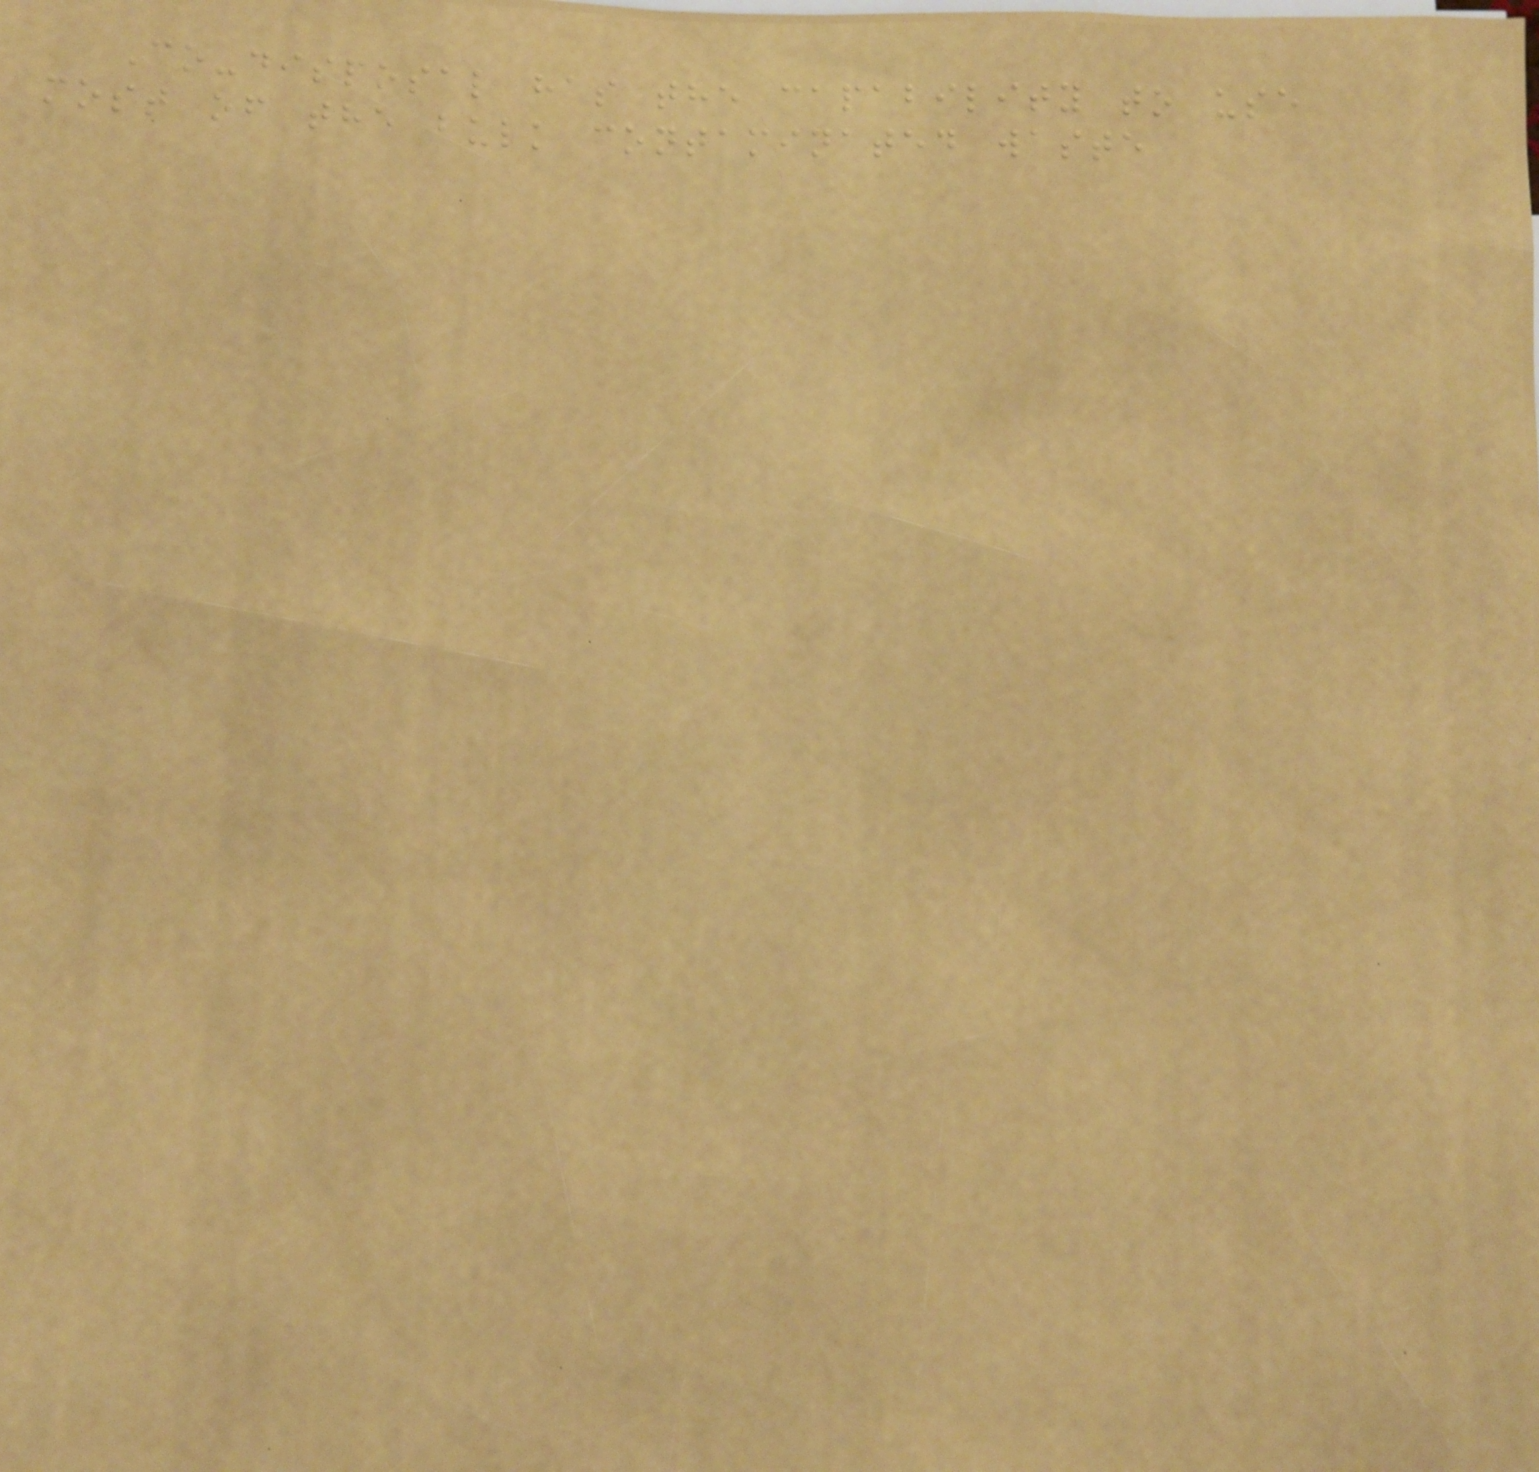Co-disposal has the capability to use
most of the bulk contaminated waste
